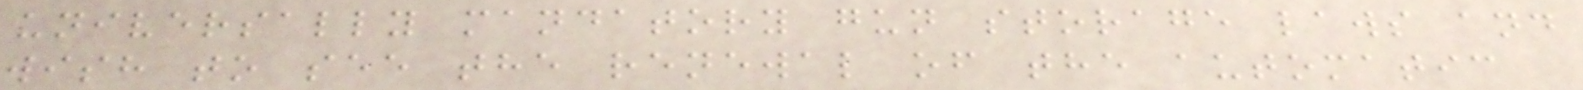universally mandatory gun storage laws and
wish to see the renewal of the automatic
